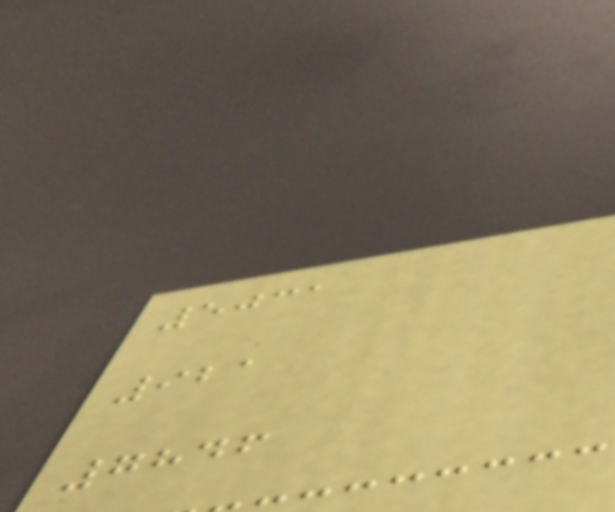5031
921
7846
